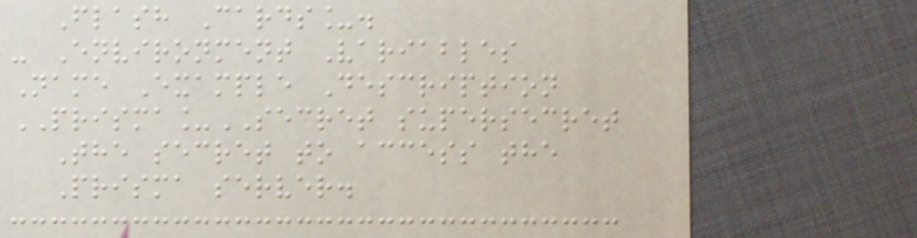Flash Cards_.
- Environment Variables
Name Example Description
PRISMA_SECRET supersecret
The secret to access the
Prisma server.
